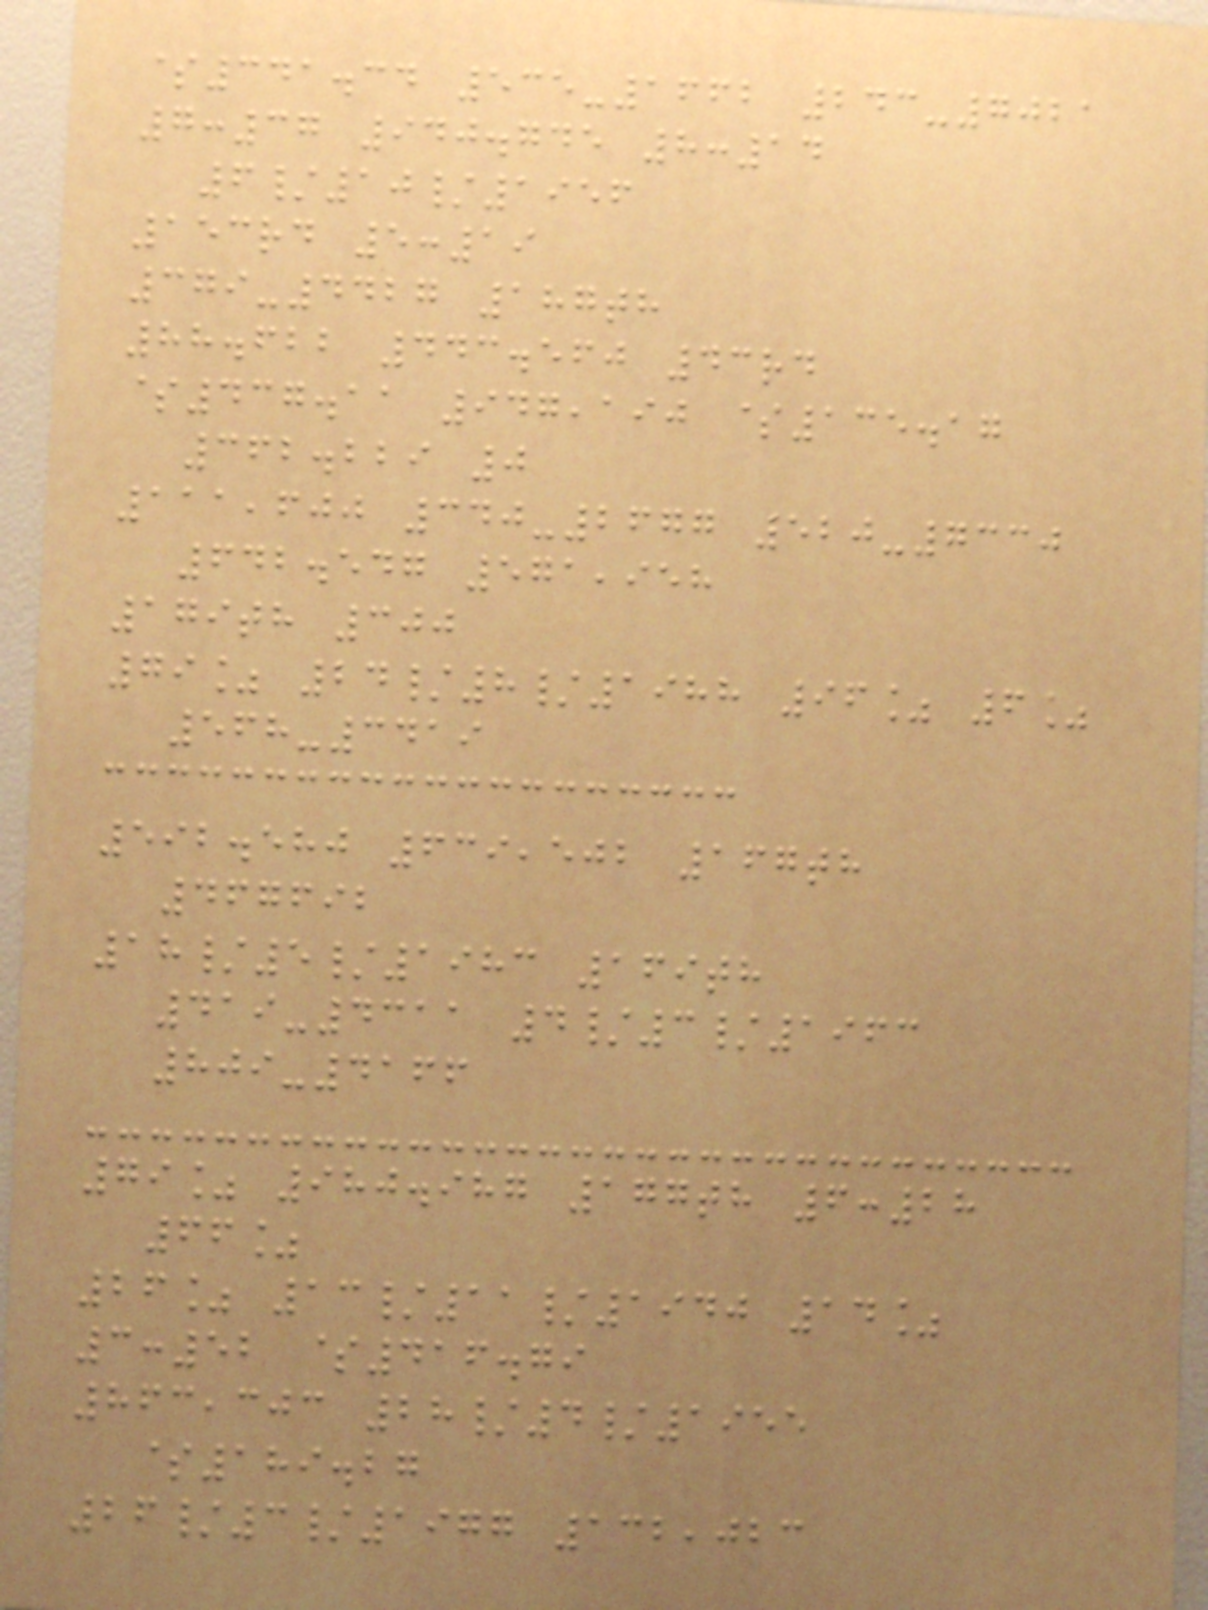$341.34 535-1662 243-7021
7:37 940.745 8:14
6/10/1956
153rd 5:19
379-4427 187th
88.622 443.560 43rd
$437.11 947,190 $135.17
362.229 0
111,600 340-2677 520-7330
642.547 571,958
179th 300
79% 24/8/1988 96% 6%
568-3419
592.580 639,502 167th
467692
18/5/1983 169th
419-4311 4/3/1963
809-4166
79% 980.987 177th 6:28
66%
26% 13/11/1940 14%
3:52 $416.79
863,303 28/4/1955
$189.27
26/3/1977 132,023
